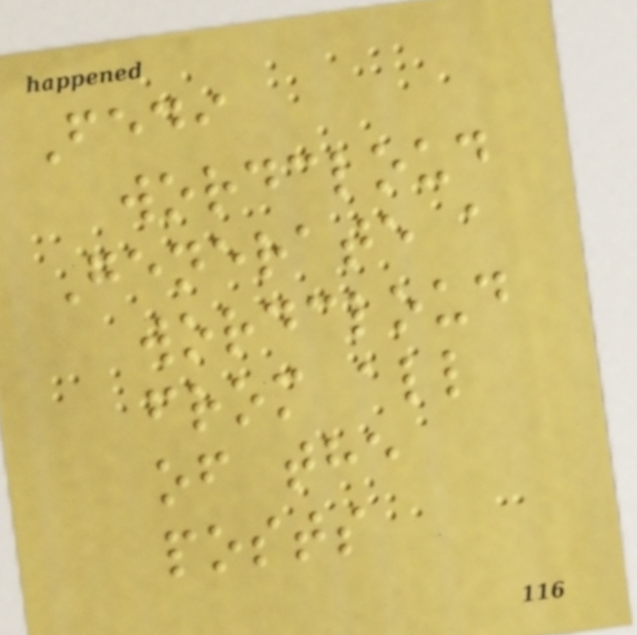Fedi
wordcloud
Generate a
wordcloud
from all
of the
posts
